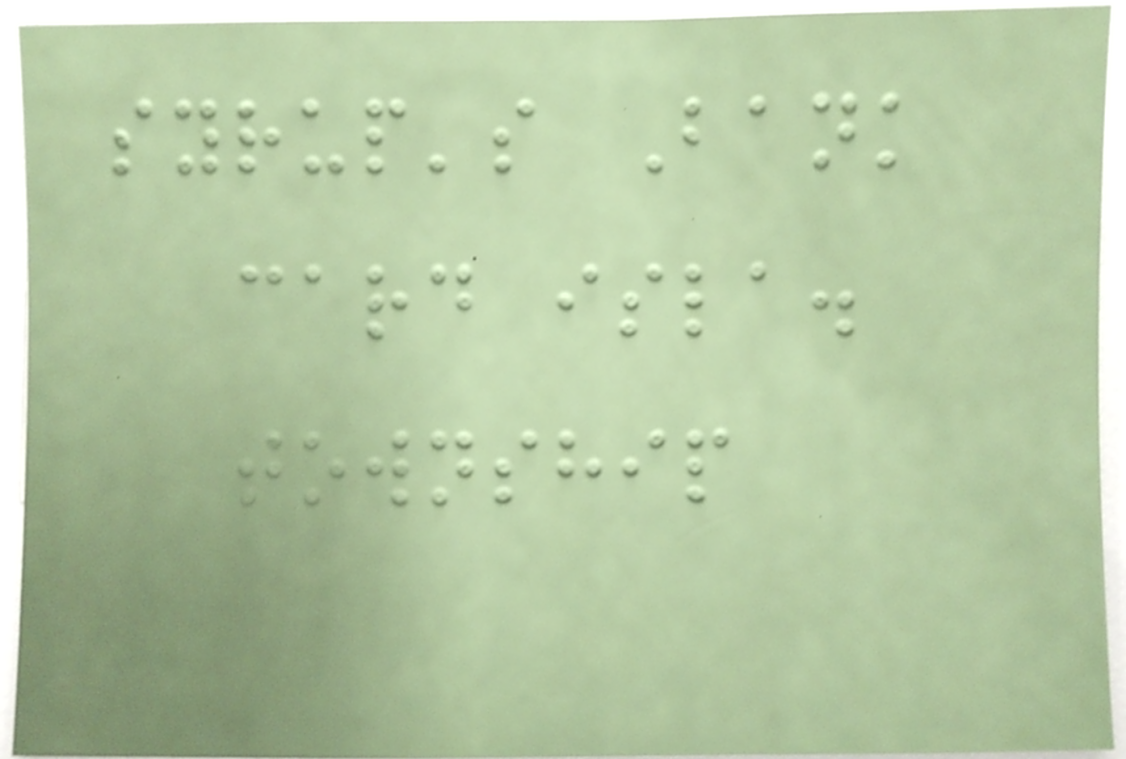syrup's Bank
card isla.
township
